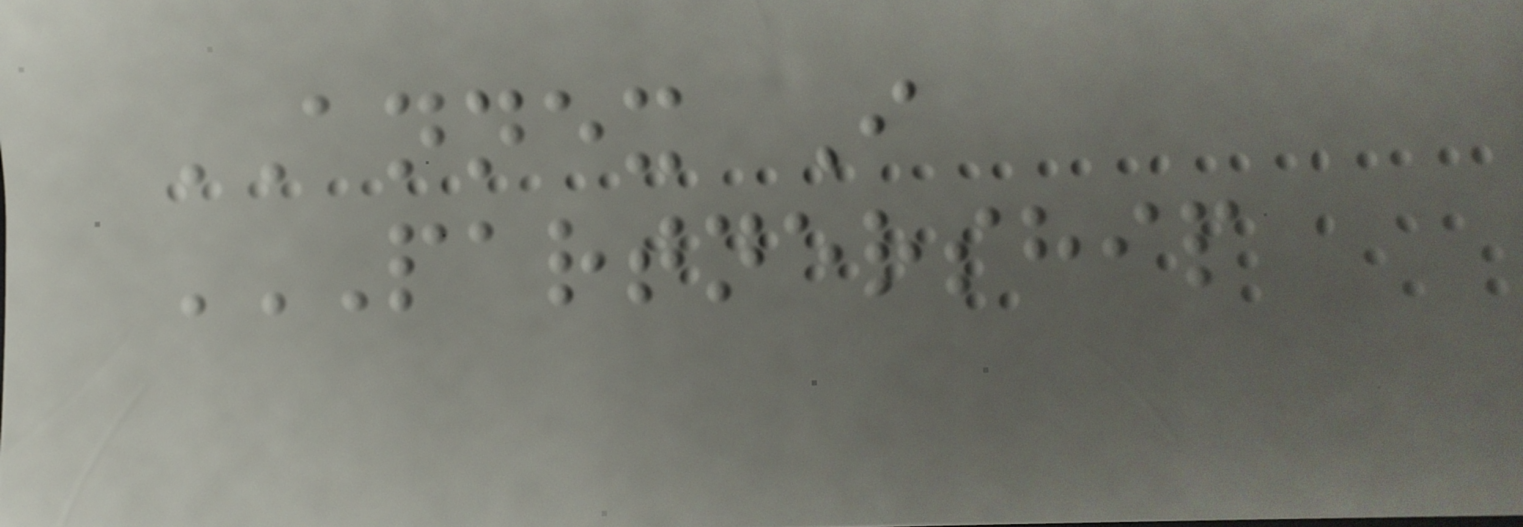ANNEX I
PARTNERSHIP
